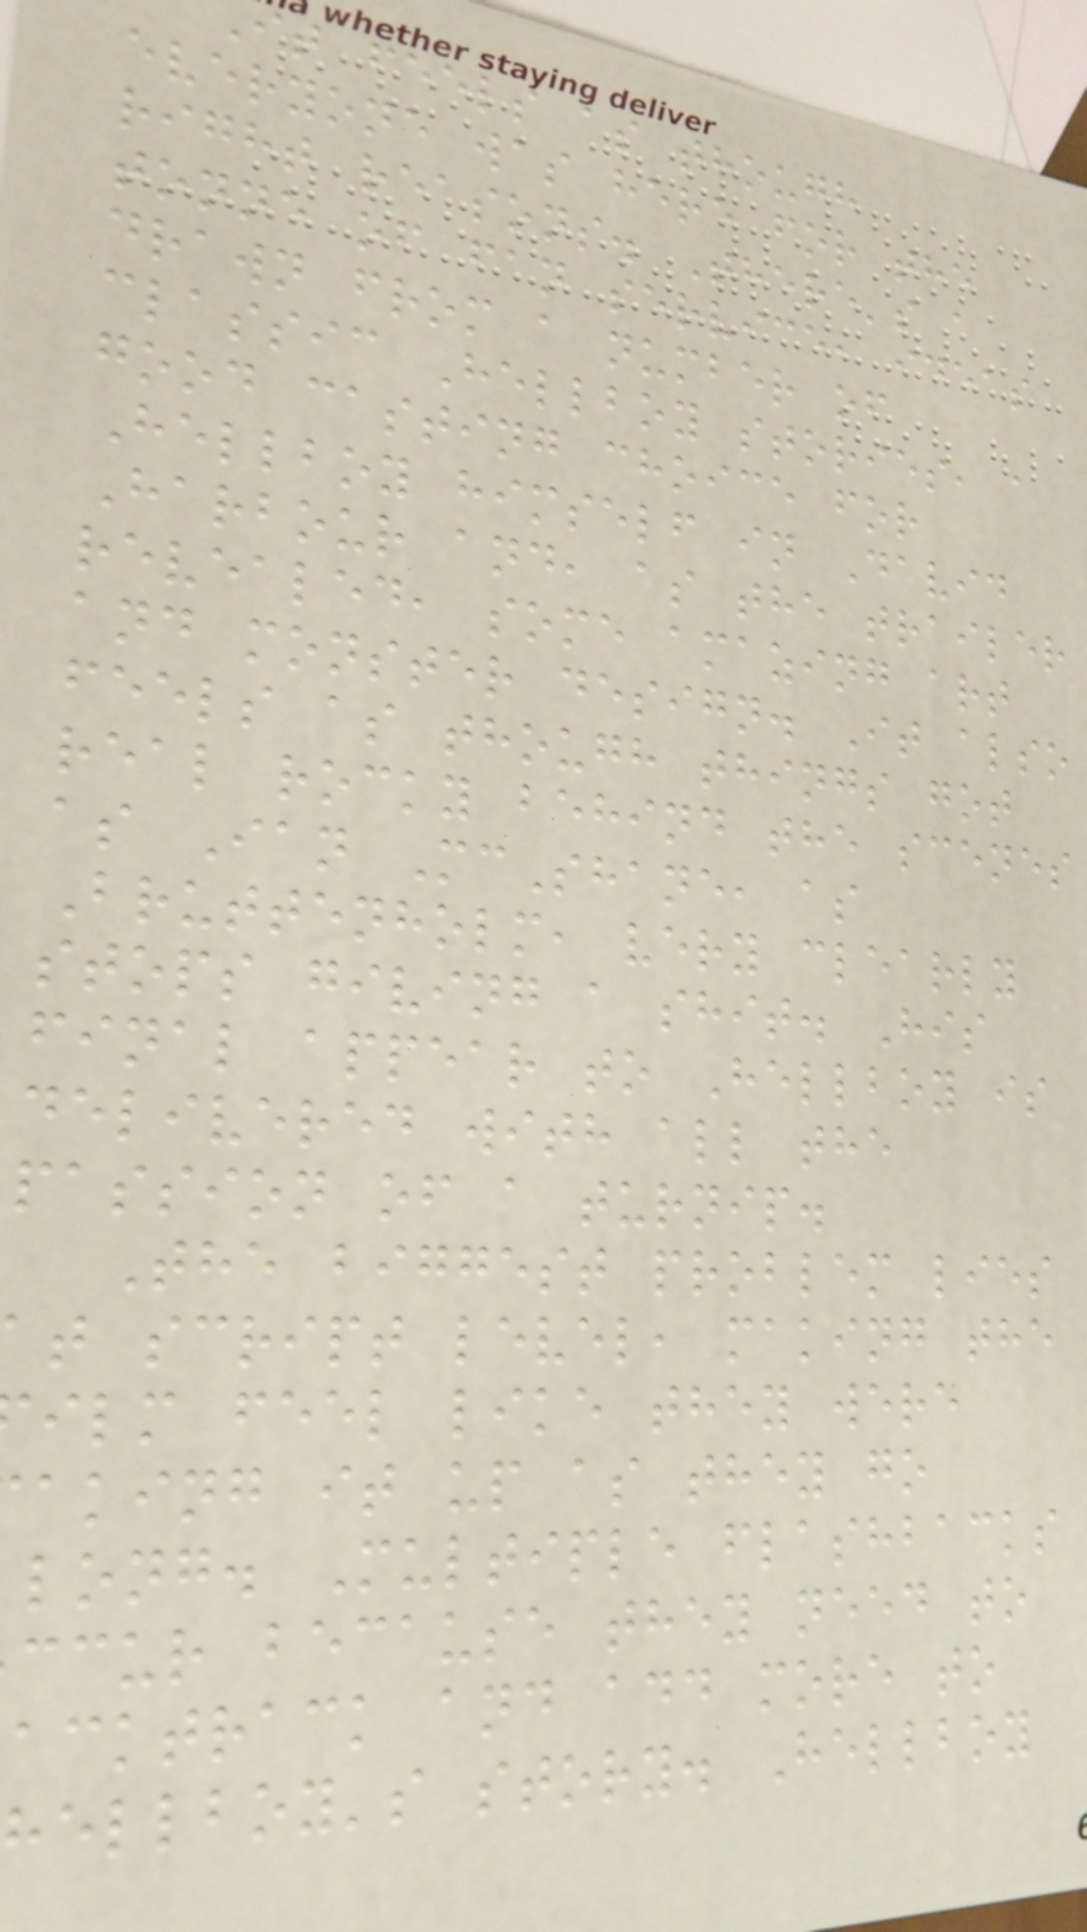it feels as though
everyone was here for the
right reasons. There's a
tonne of fan service, ideas
drawn from a number of
classic Hellboy stories, a
good casting choice for
Hellboy himself in David
Harbour and, as the trailer
revealed, some amazing art
and monster design. It also
feels as though things got
real rocky behind the scenes
as Ian McShane, as
Bruttenholm, very clearly
stops giving a shit. His
final appear to Hellboy is
delivered with all the
passion of a turnip.
The biggest problem lies
t script level, making the
ilm feel like they were
aking it up as they go
long. Multiple flashbacks
ccur because they need to
acktrack and add more to
hellboy's story. Hellboy
